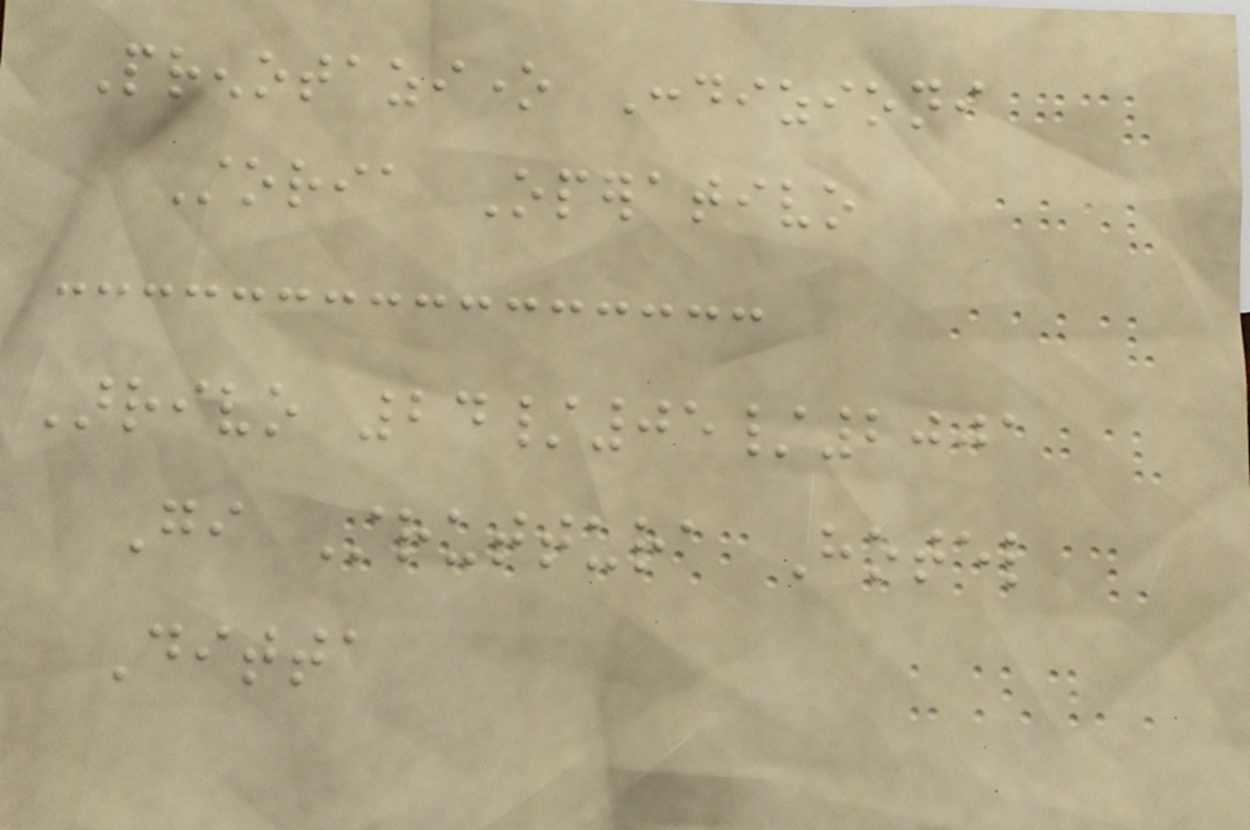Prenotazione Condizioni
Storia Operativo
Arrivo 24/05/2001
Gi Struttura Hotel
Ditta
